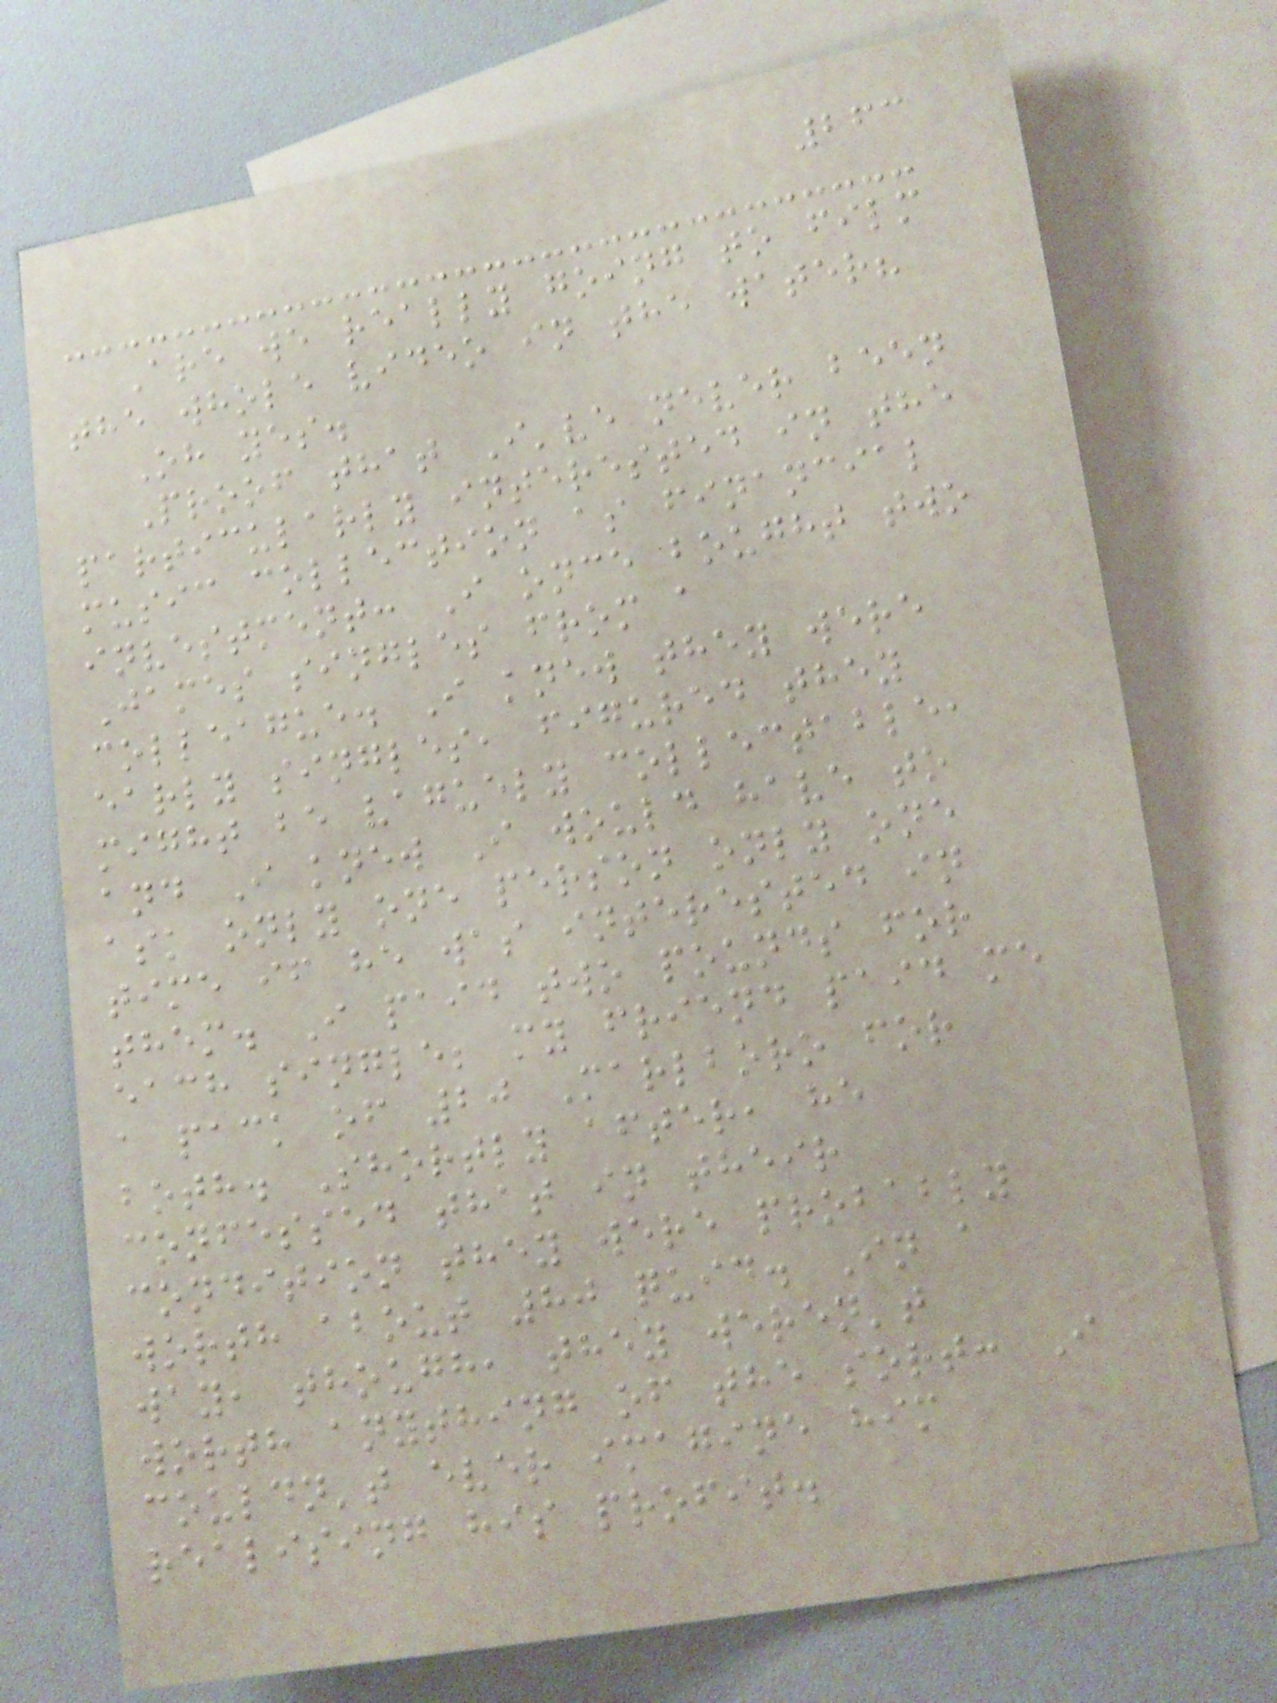263
Are we really going to film
the whole video in the water?
Oh yes.
Proof that I've never been
particularly interested in the
music collection as financial
investment: I once bought two
James singles from a
colleague. I knew they were
early singles, figured they
might be vaguely collectable,
and I knew I would have to
ask only one person only one
time if he was interested in
them. I paid two pounds for
each single; my friend paid me
a pack of 20 Marlboro for
both. Shortly after, he
confessed that in their
condition they were probably
worth about 80 quid. In a
way, though, they weren't
worth anything of the sort: I
couldn't ever imagine him
realising his profit.
